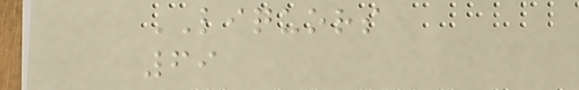LIQUORS
69
